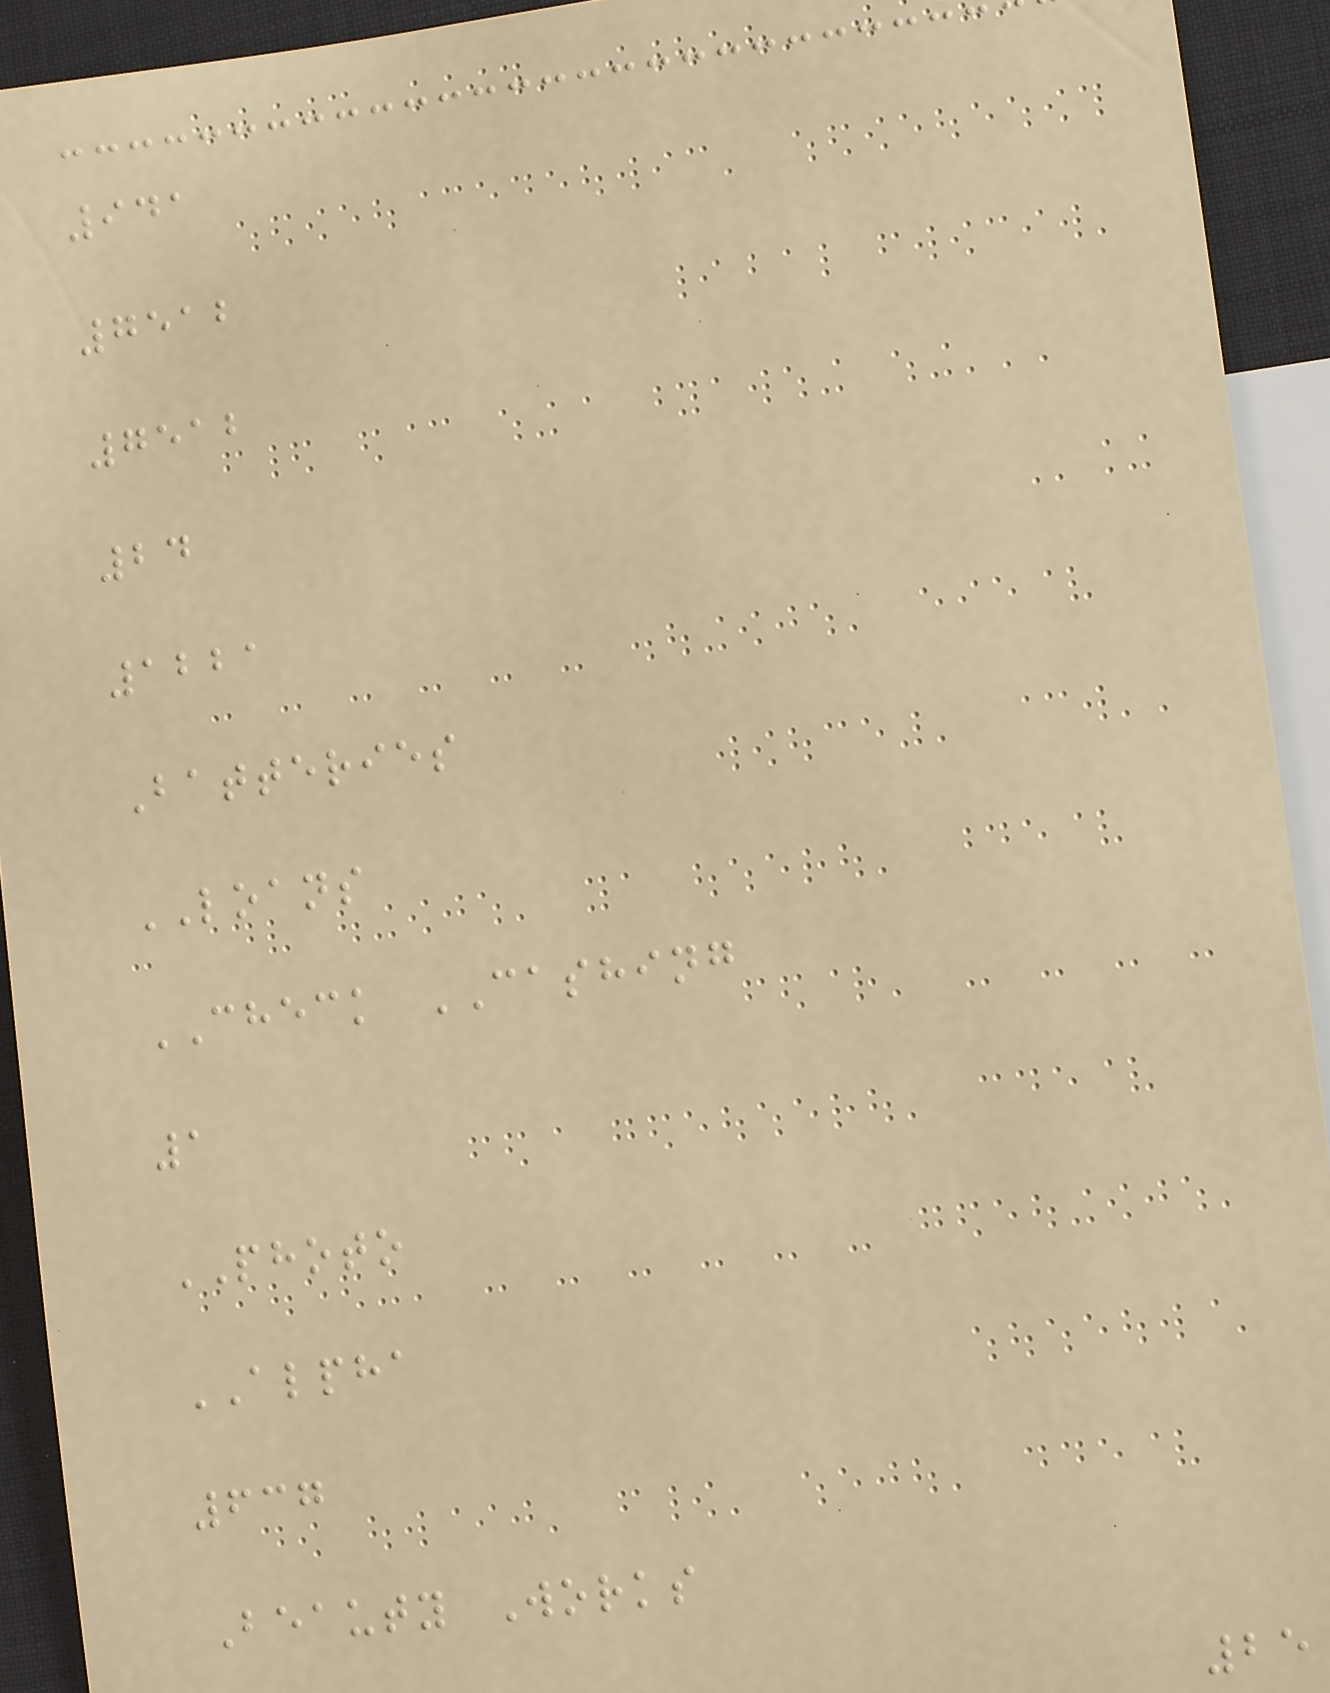941
7512
7512
24
1221
Batteries
LOANS
CHECK CASHING
1
PHOTO
ALPHA
637
Beauty Works
25
